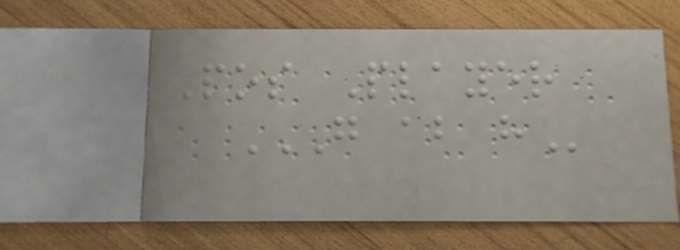Pos Player
G AB H
